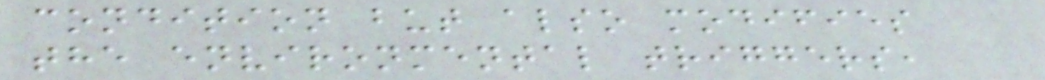condition but also modifies
the environmental triggers,
